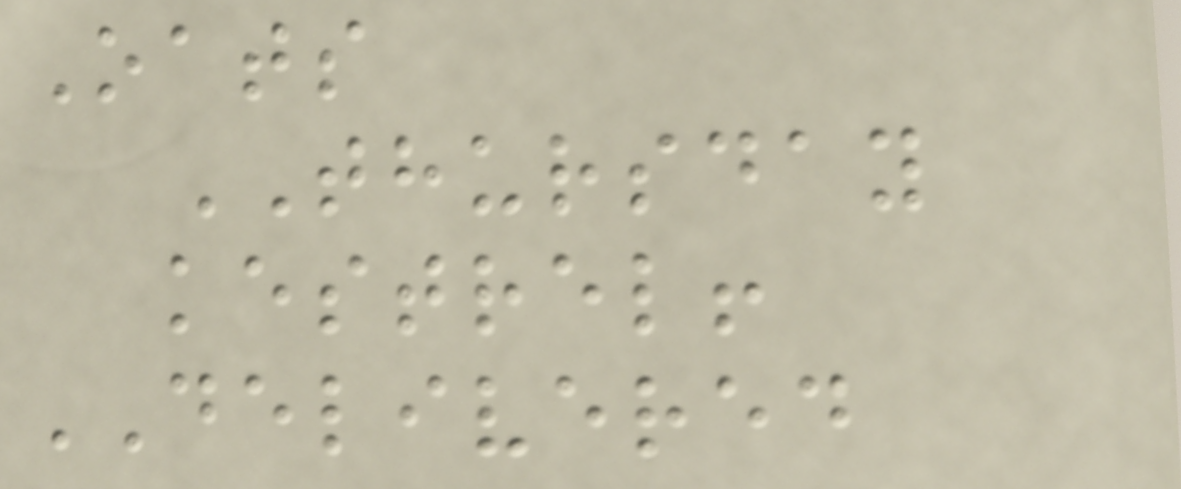Oats
THURSDAY
kestrel!
DELIVERED
